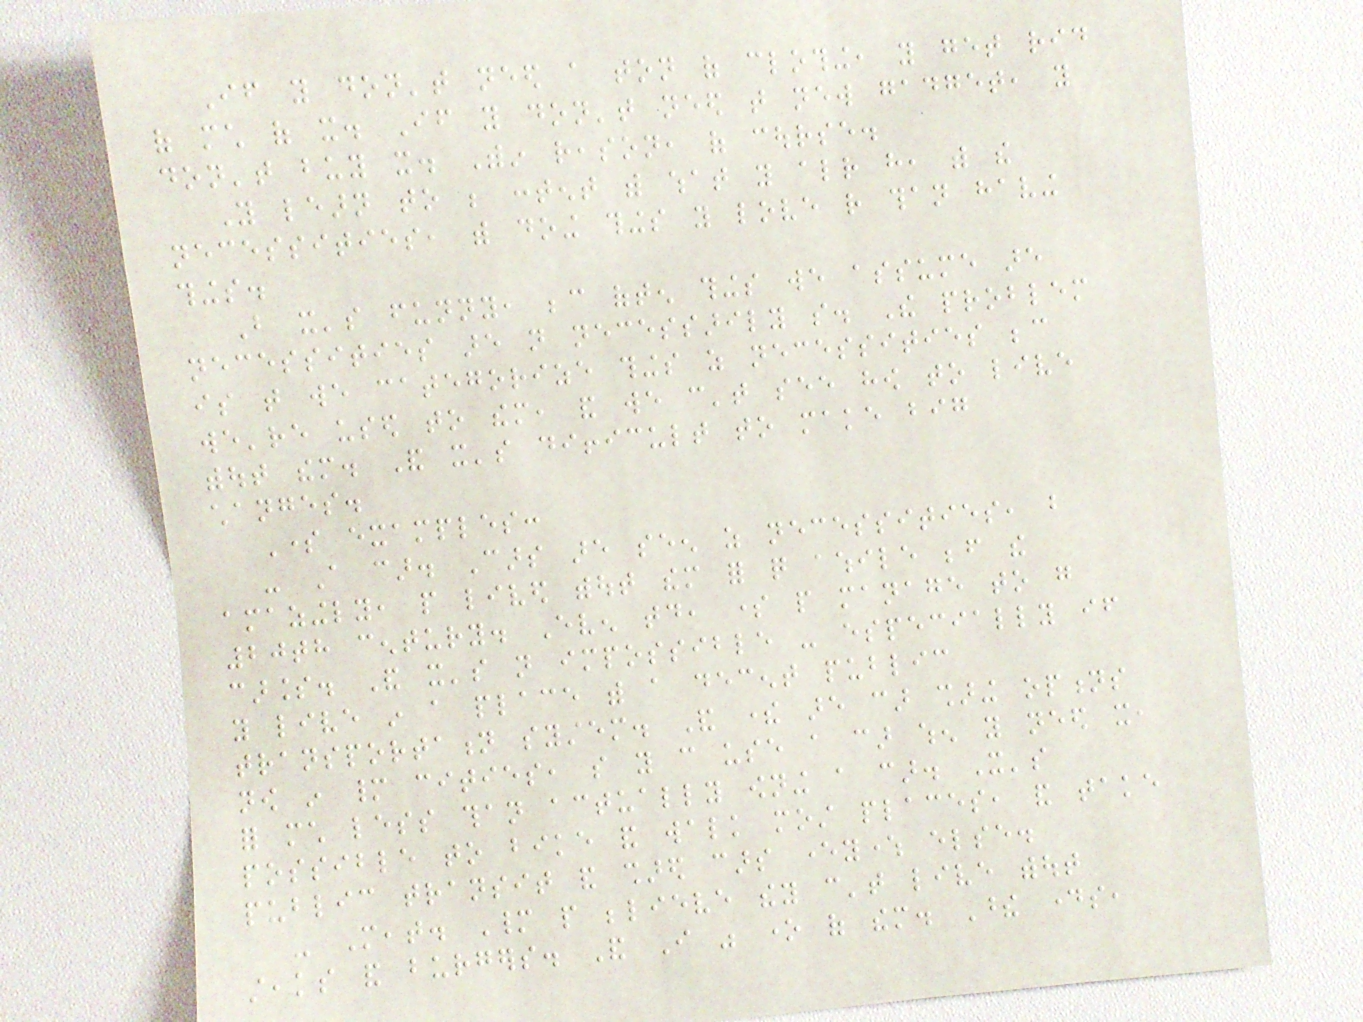If you don't need a ton of clothing, you get rid
of much of it. If you don't need that new gadget, you
don't buy it. Within reason, of course.
You learn to be content with what you already have, with the
necessities, with doing things you love rather than having
things.
But it's funny, because often things we assume are
necessities are not necessarily so. The problem
is that we categorize things as necessities because
we're used to them, and we can't see how to live
without them. And it's difficult to make big
changes.
Some examples:
- A car. Cars are seen as necessities, but
amazingly, people lived without them for quite awhile before the
20th century. Even today, some people manage to go
carless. And it's not impossible - especially if
you live in a place with a decent public
transportation system. And there are car sharing options
now in many cities, so you can use a car when you need it,
for much less than actually owning a car. It's
possible to bike and walk most places, and take
public transit and shared cars everywhere else.
- Meat. Many people believe they can't live without
steaks and burgers. And I was one of them. These days,
